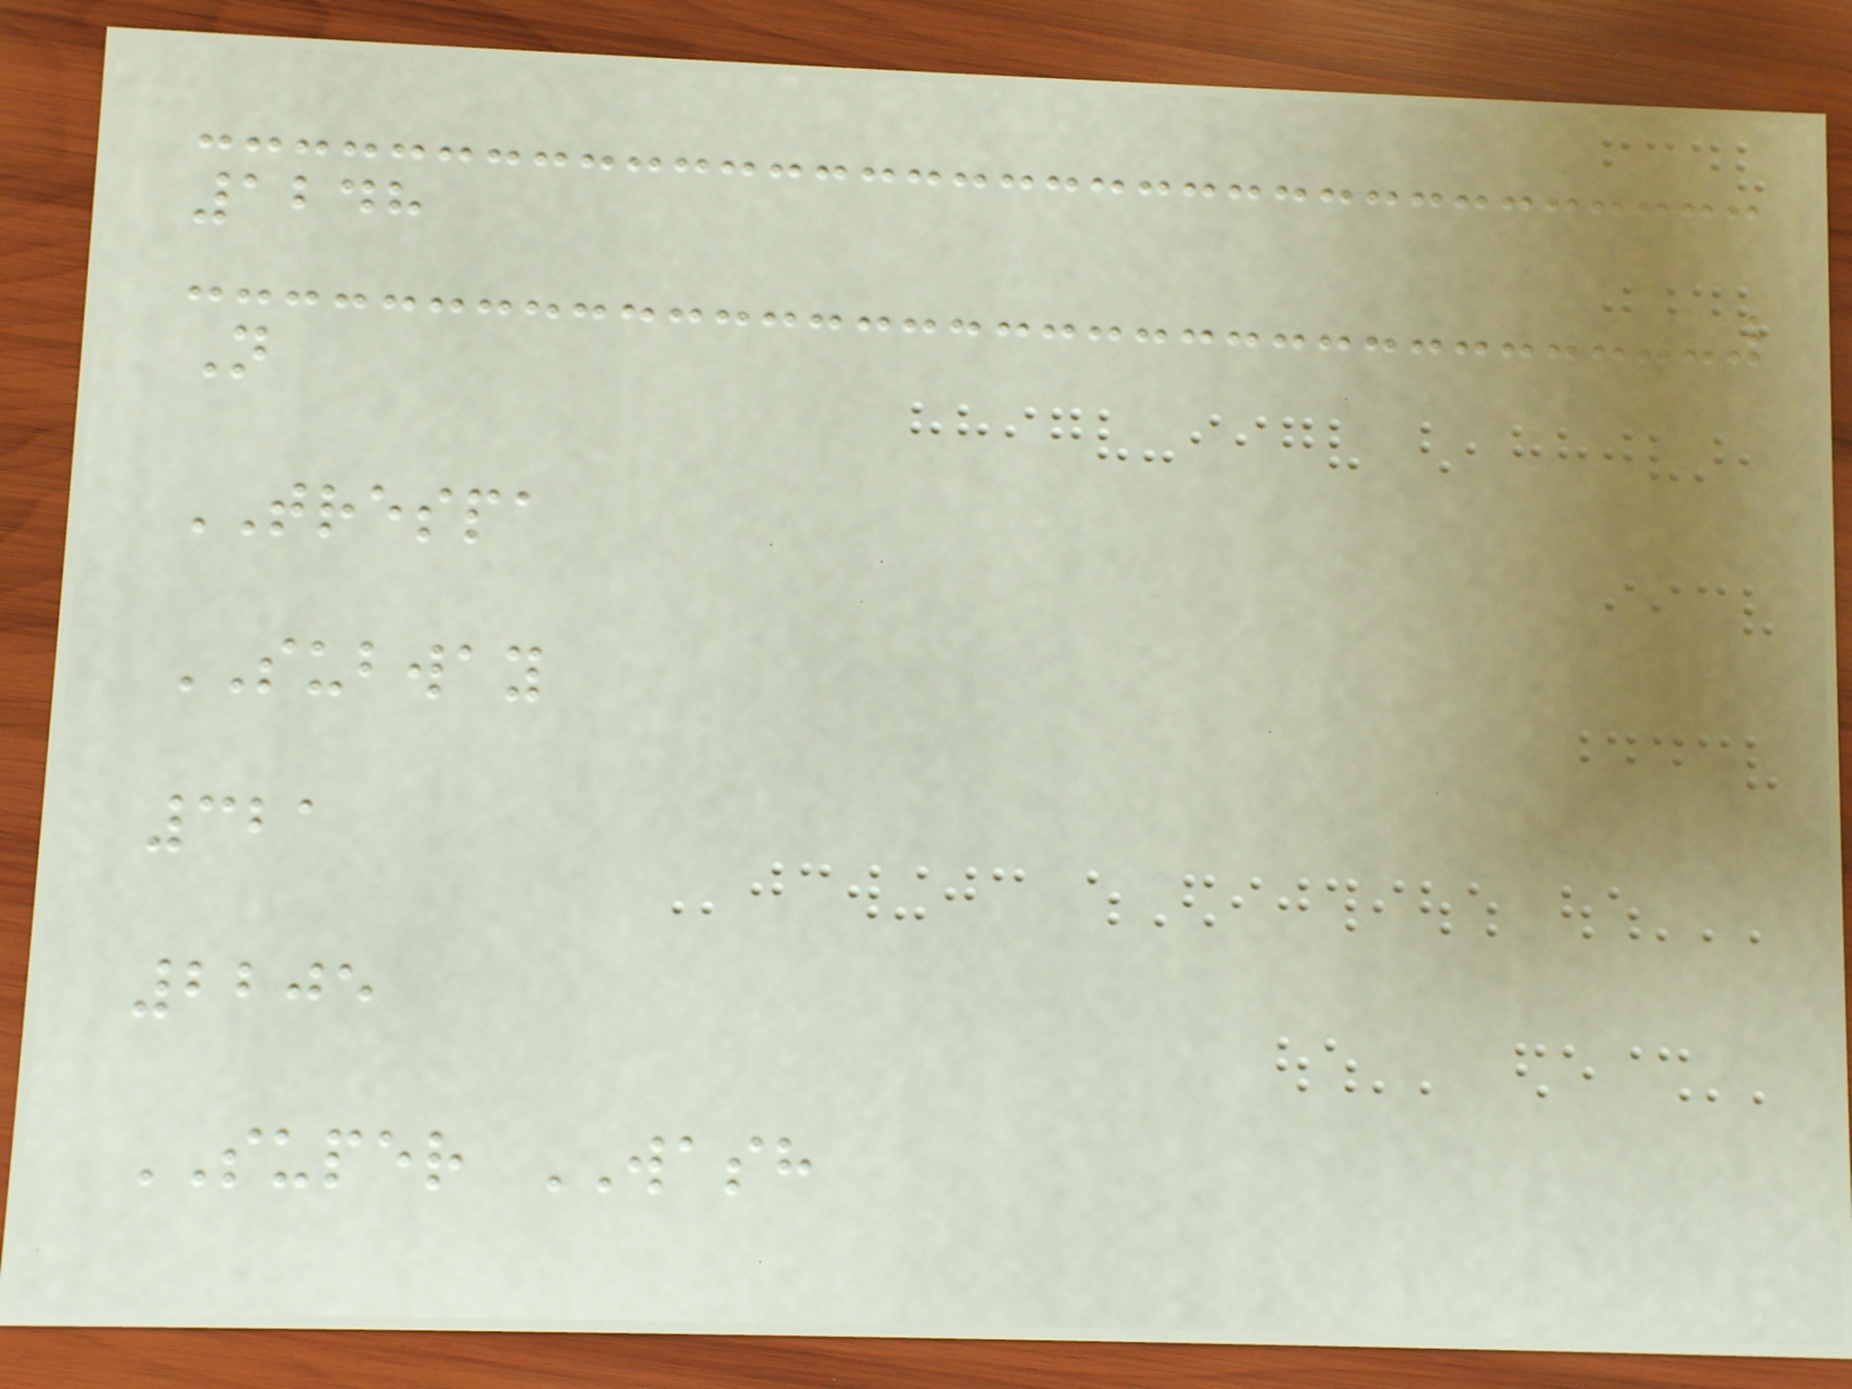1248
N
TRESPA
SUBWAY
321
2205
SUPER WASH
